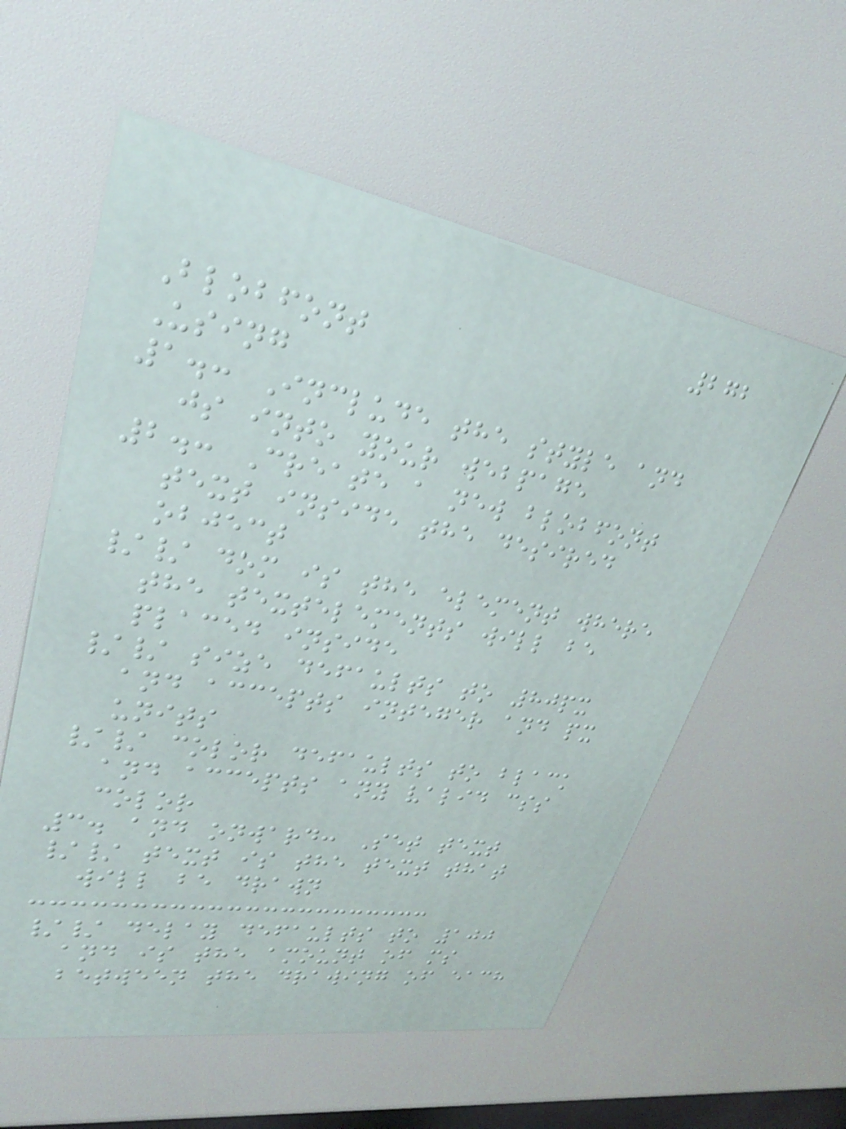272
Blobfont
Using
1.: Include the style and
js into your webpage
2.: Create a new blobfont
text inside the desired
object
// dom is the element where
the textelements will be
placed inside
// size defaults to 80px
and accepts integer and px
units
// color defaults to black
and accepts any valid css
color
3. and onward: Set text
// text is the text that
will be drawn
// delay defaults to 100
and is the amount of ms
between the drawing of each
